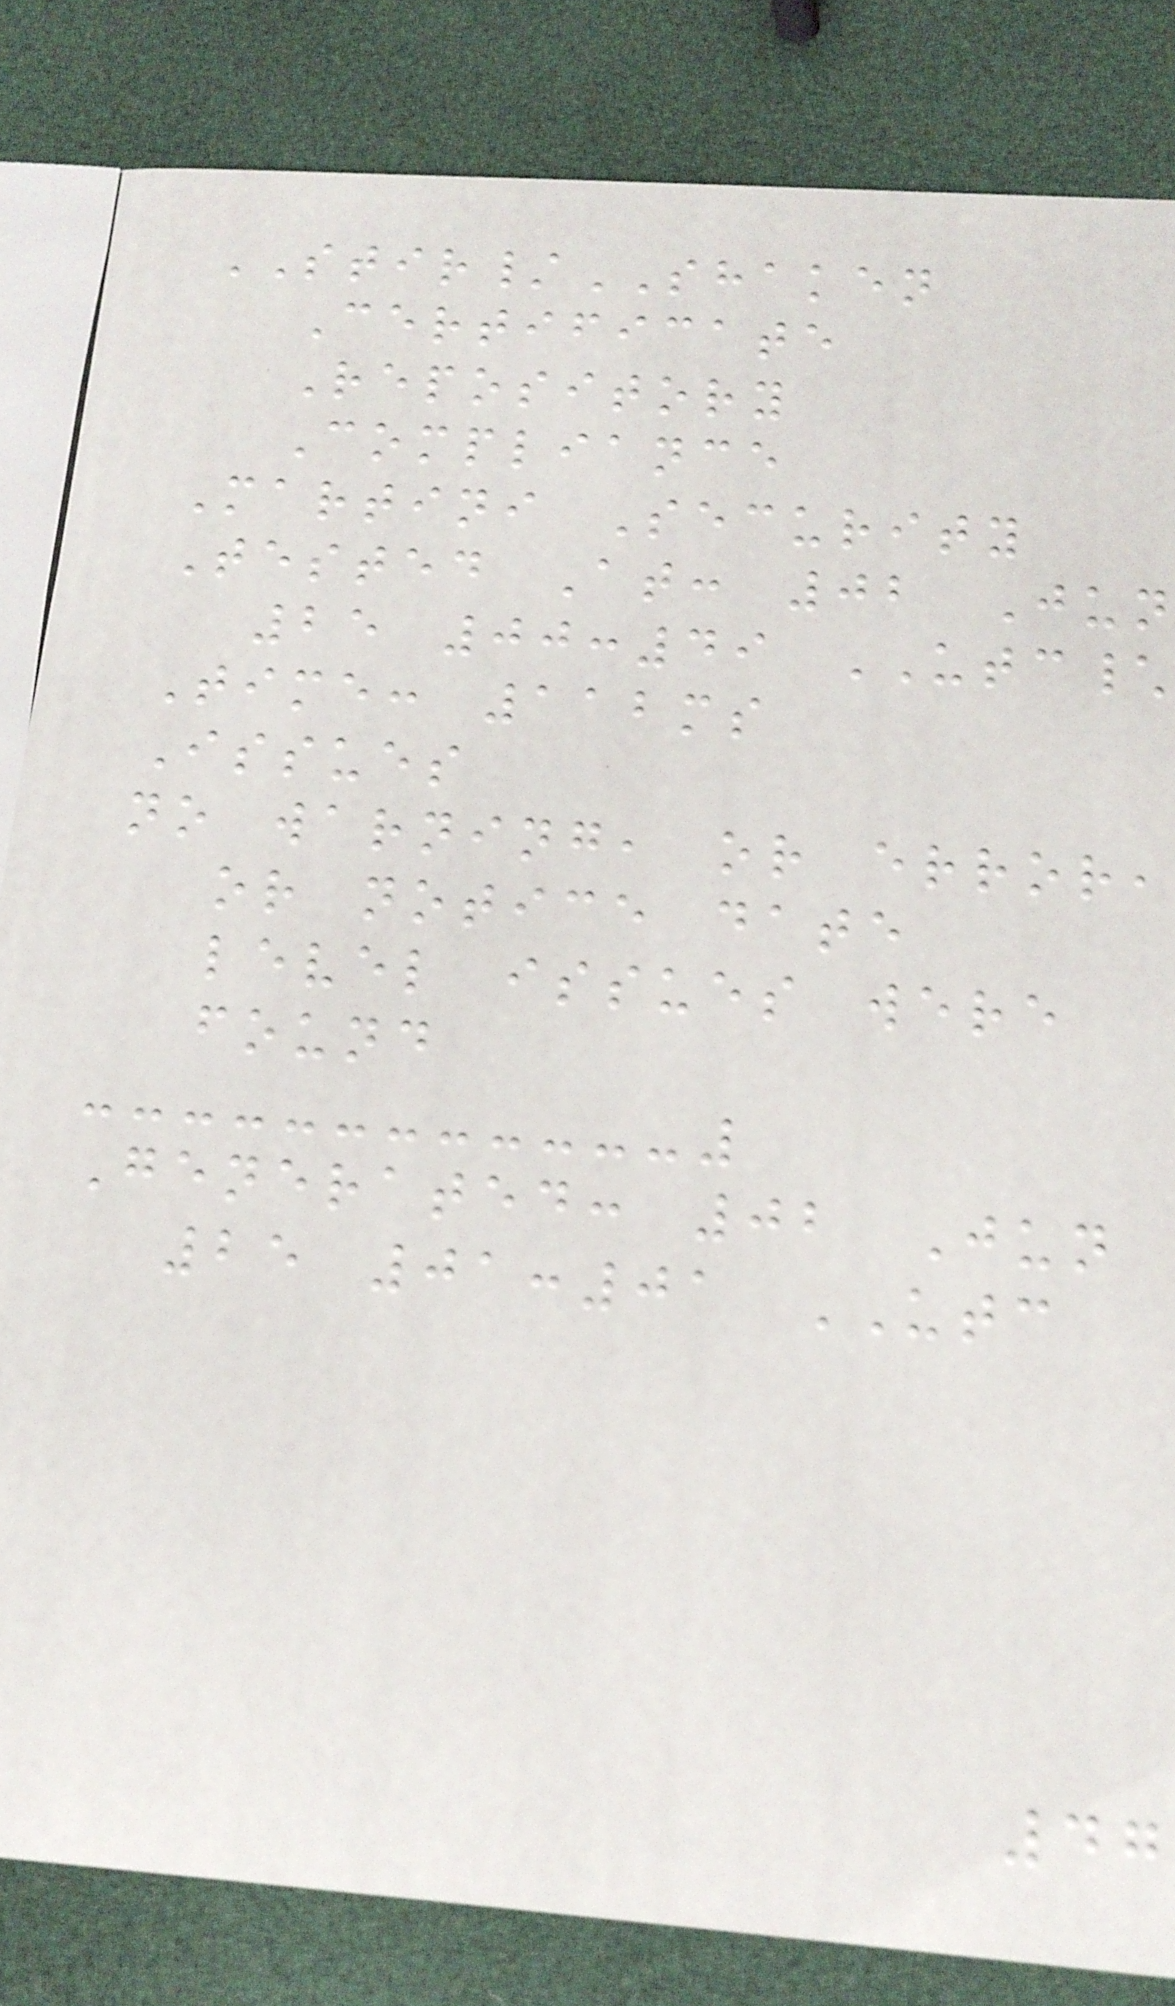STIR/SHAKEN
Certificate
Repository
Compliance
Martini Security
Tested At: 02 Jun
25 00:49 UTC\
Time: 112ms
Issues
no warning, or error,
or notice date
level issues were
found
Generated: 02 Jun
25 01:01 UTC
47
